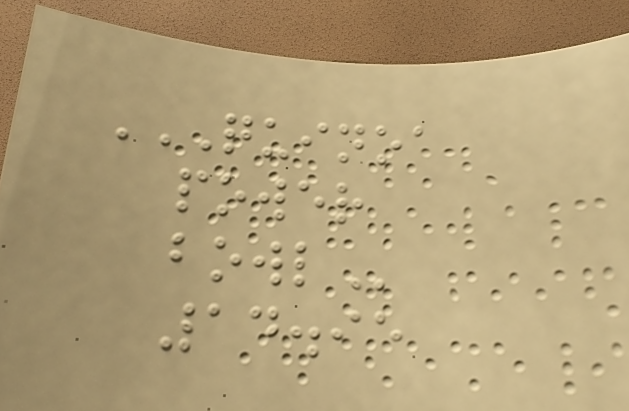QUINOA
POWER
BOWL
14.95
